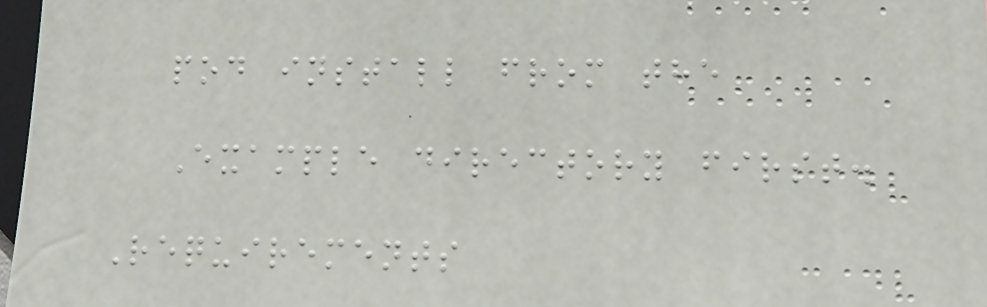pod install from the
Example directory first.
Requirements
